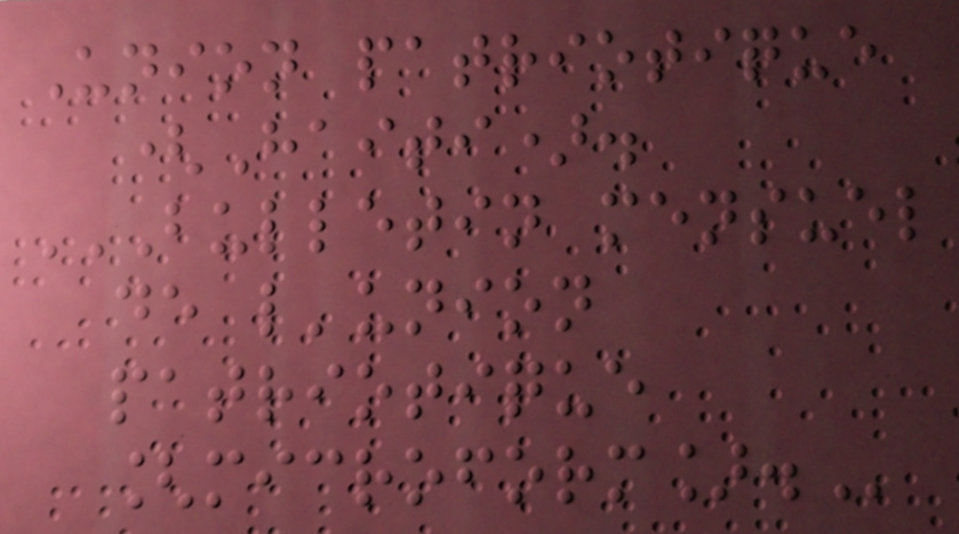Union patriotique
(Haiti).
BULLETIN MENSUEL
DE L'UNION
PATRIOTIQUE
[MICROFORM].
